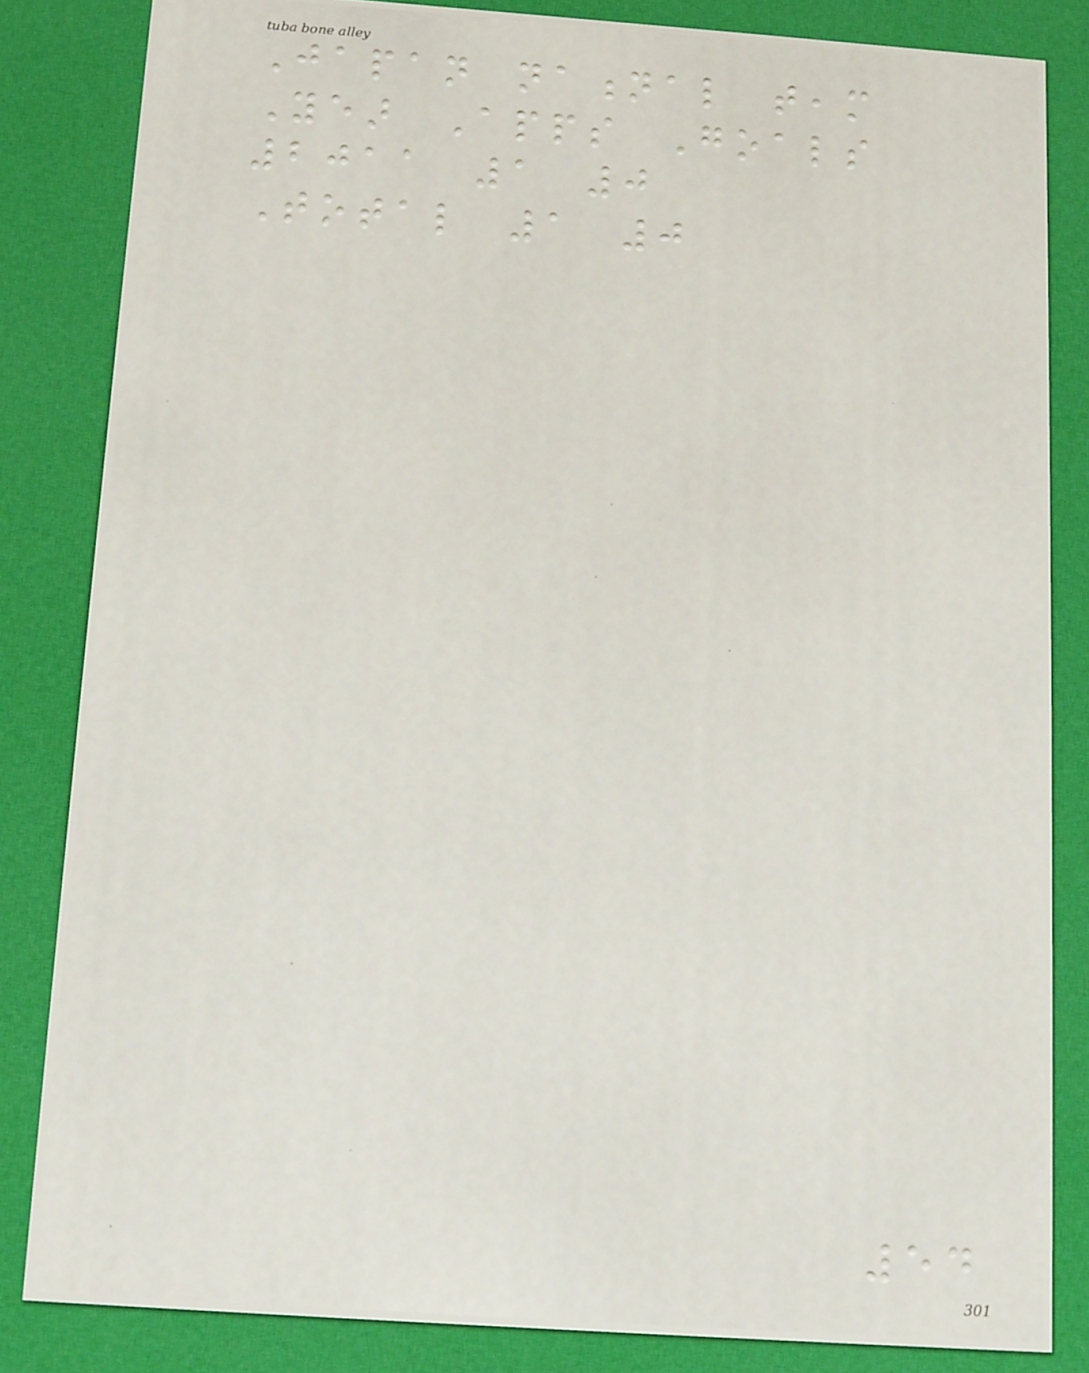Japan national team
Year Apps Goals
2011 1 0
Total 1 0
54
